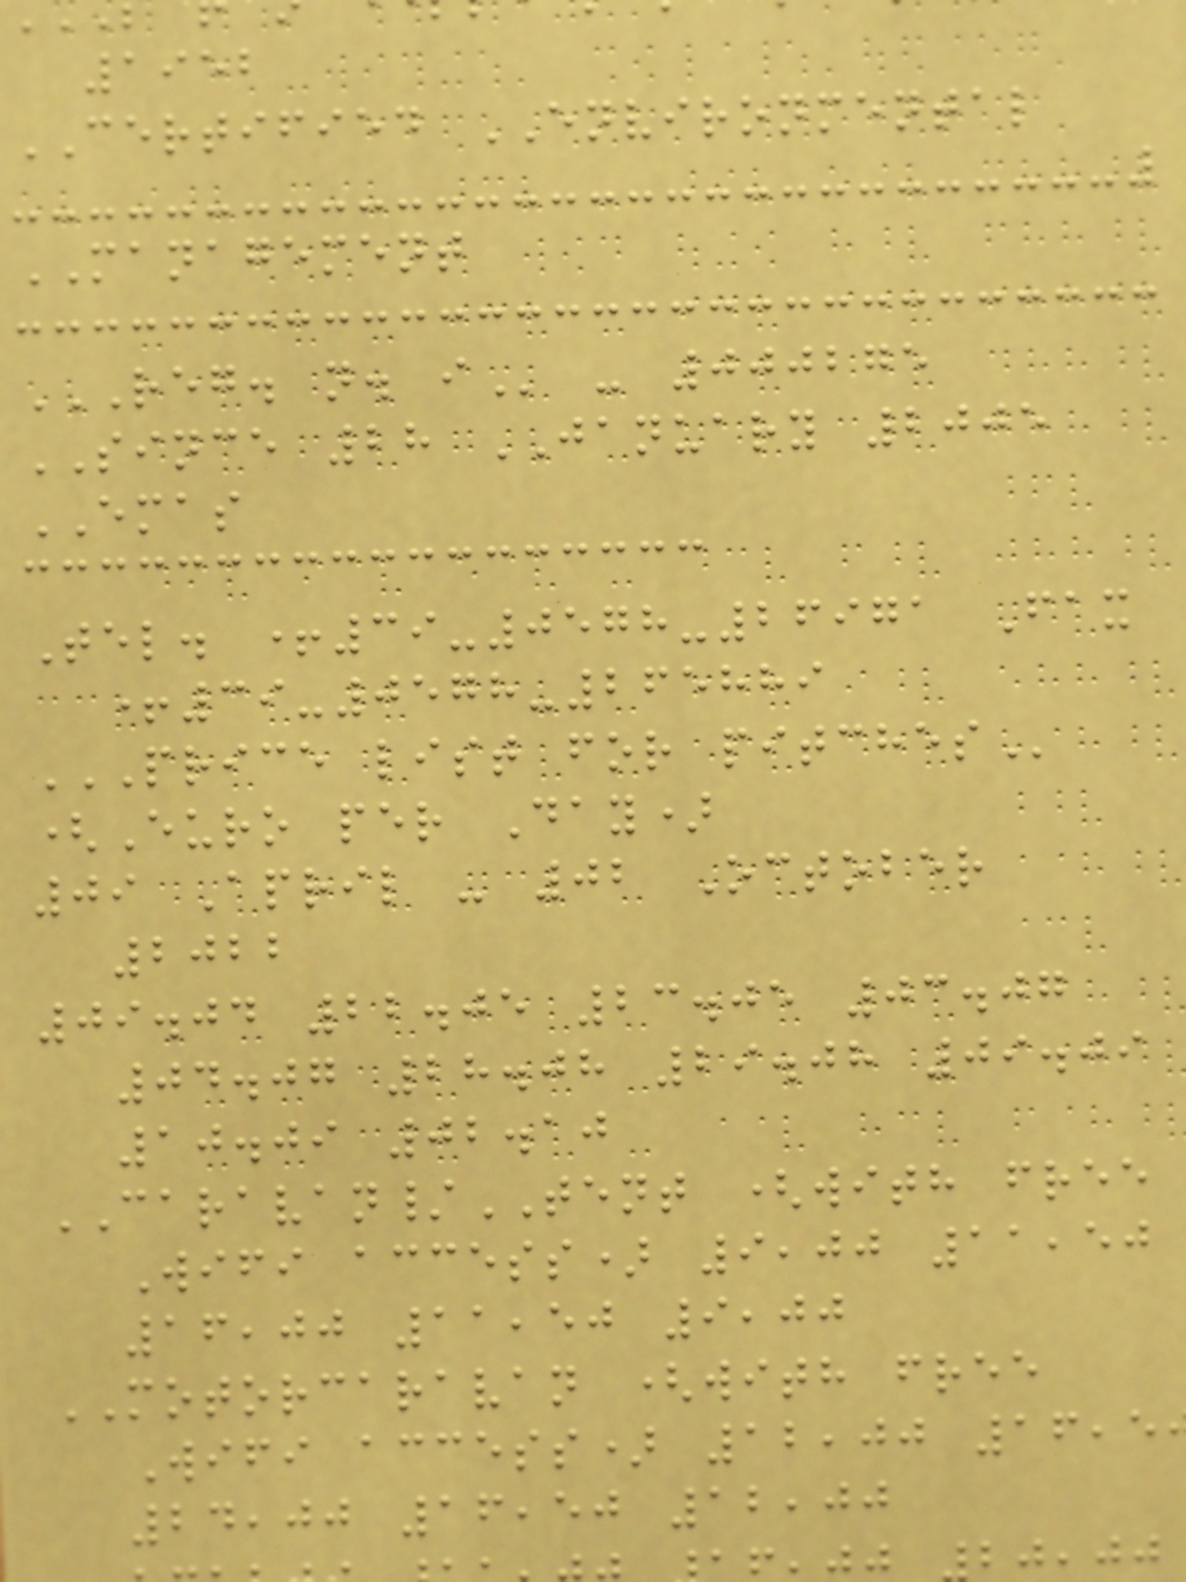1952
CERTIFIED ENVIRONMENTAL
MANAGEMENT
REG. N. I - 000275
SINCE 28 JANUARY 2005
EMAS
Tel. +39-0578-26971 Fax
+39-0578-265889
PRICE LIST FOR PITCHES
(Euro per Day)
09 April - 02 October
2022
09.04 22.05 23.05 03.07
04.07 28.08 29.08 09.09
10.09 02.10
CARAVAN/TENT (with free
Wifi access) 9,00 11,50
16,00 11,50 9,00
MOTORCARAVAN (with free
Wifi access) 12,00 16,5
24,00 16,50 12,00
